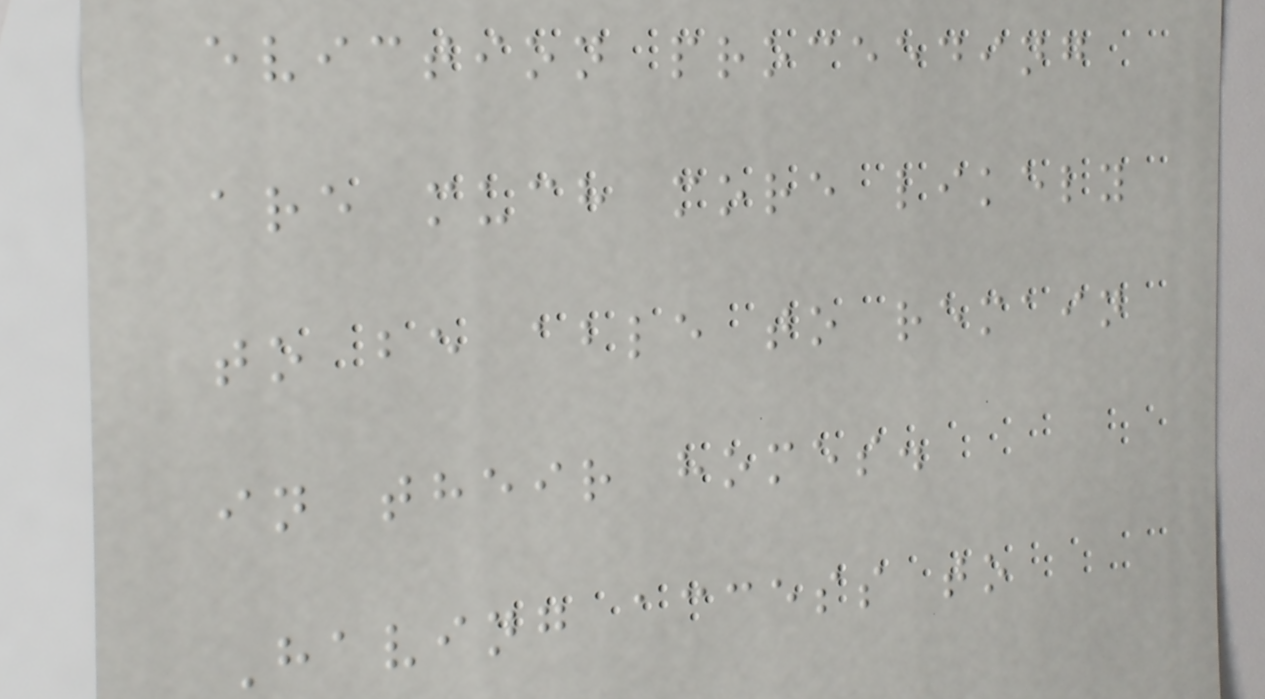eviction proceeding
are much more likely
to be able to remain
in their homes.
Having access to
